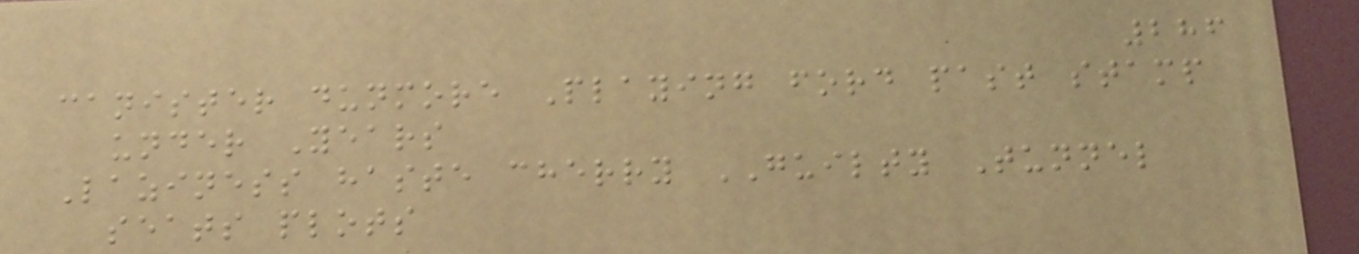286
canister dunmore Playing ford past stamp
under Years
Laziness haste cherry GUILTY Tunnel
seats plots
